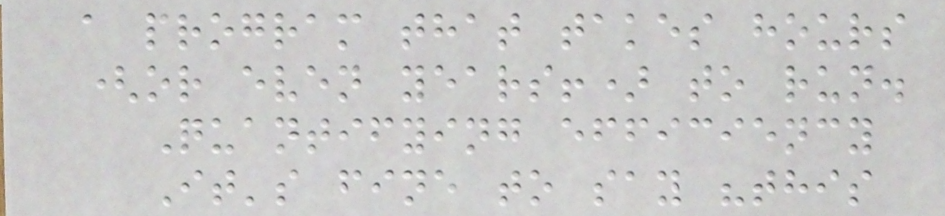a program that takes hours
(or even years!) to run.
Quantifying efficiency
It's fine to say "this
